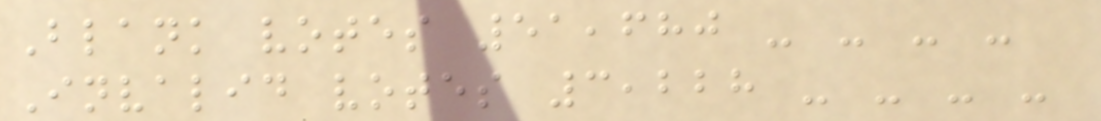Blank votes 51,680 - - - -
Invalid votes 3,228 - - - -
